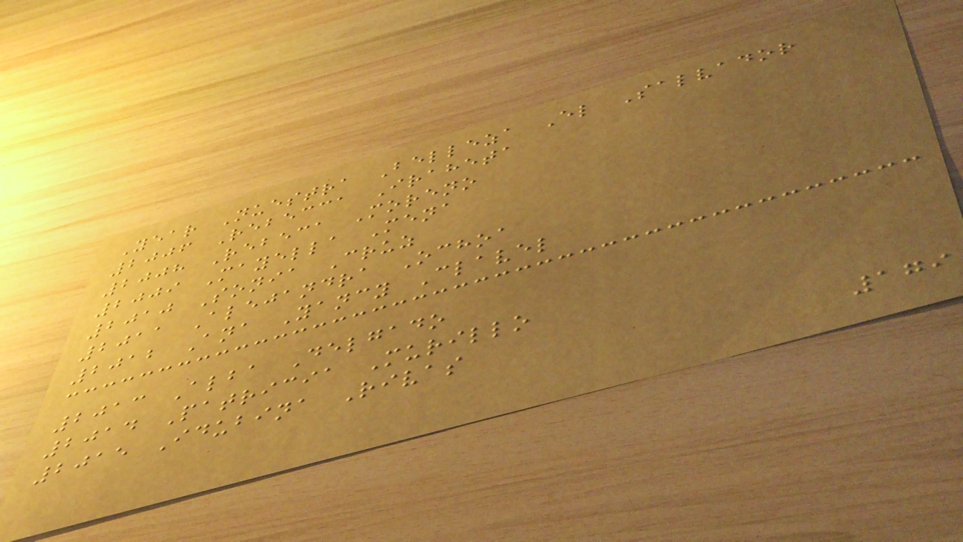Year Nuestra Belleza El Salvador
2006 Rebecca Iraheta
2008 Rebeca Moreno
2009 Mayella Mena
2010 Sonia Cruz
2011 Alejandra Ochoa
2012 Ana Yancy Clavel
2013 Alba Delgado
2014 Patricia Murillo
2015 Idubina Rivas
179
